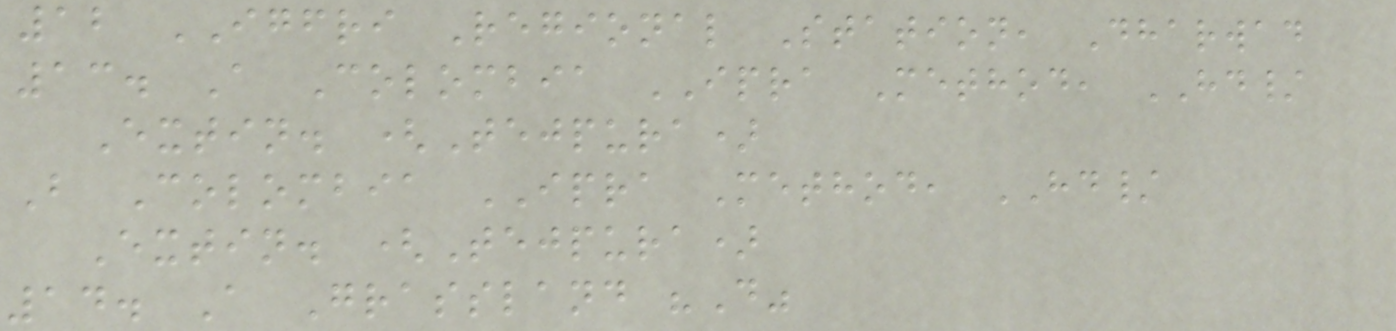12 IGFRI Regional Station, Dharwad
13. A Colombia IPRA Method, HD/
Extin. (Tejpura)
B Colombia IPRA Method, HD/
Extin. (Tejpura)
14. A Grassland "D"
